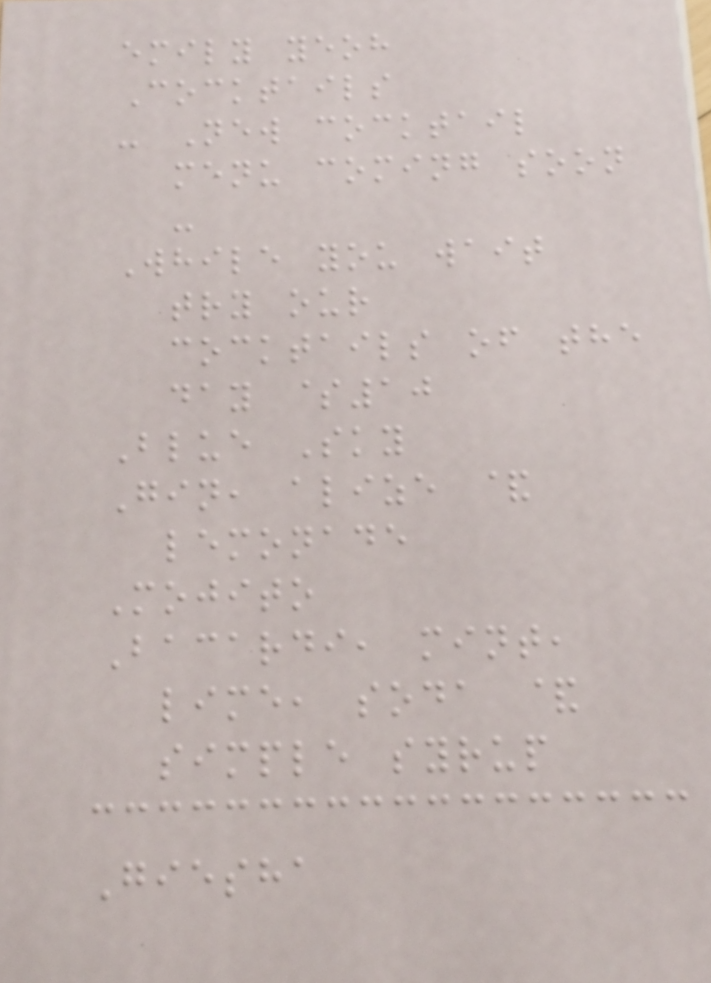emily yeoh
Cocktails
- New cocktail
menu coming soon
-
While you wait
try our
cocktails of the
day $10
Blue Sky
Gin, alize &
lemonade
Mojito
Bacardi, mint,
lime, soda &
simple syrup
Giesha
